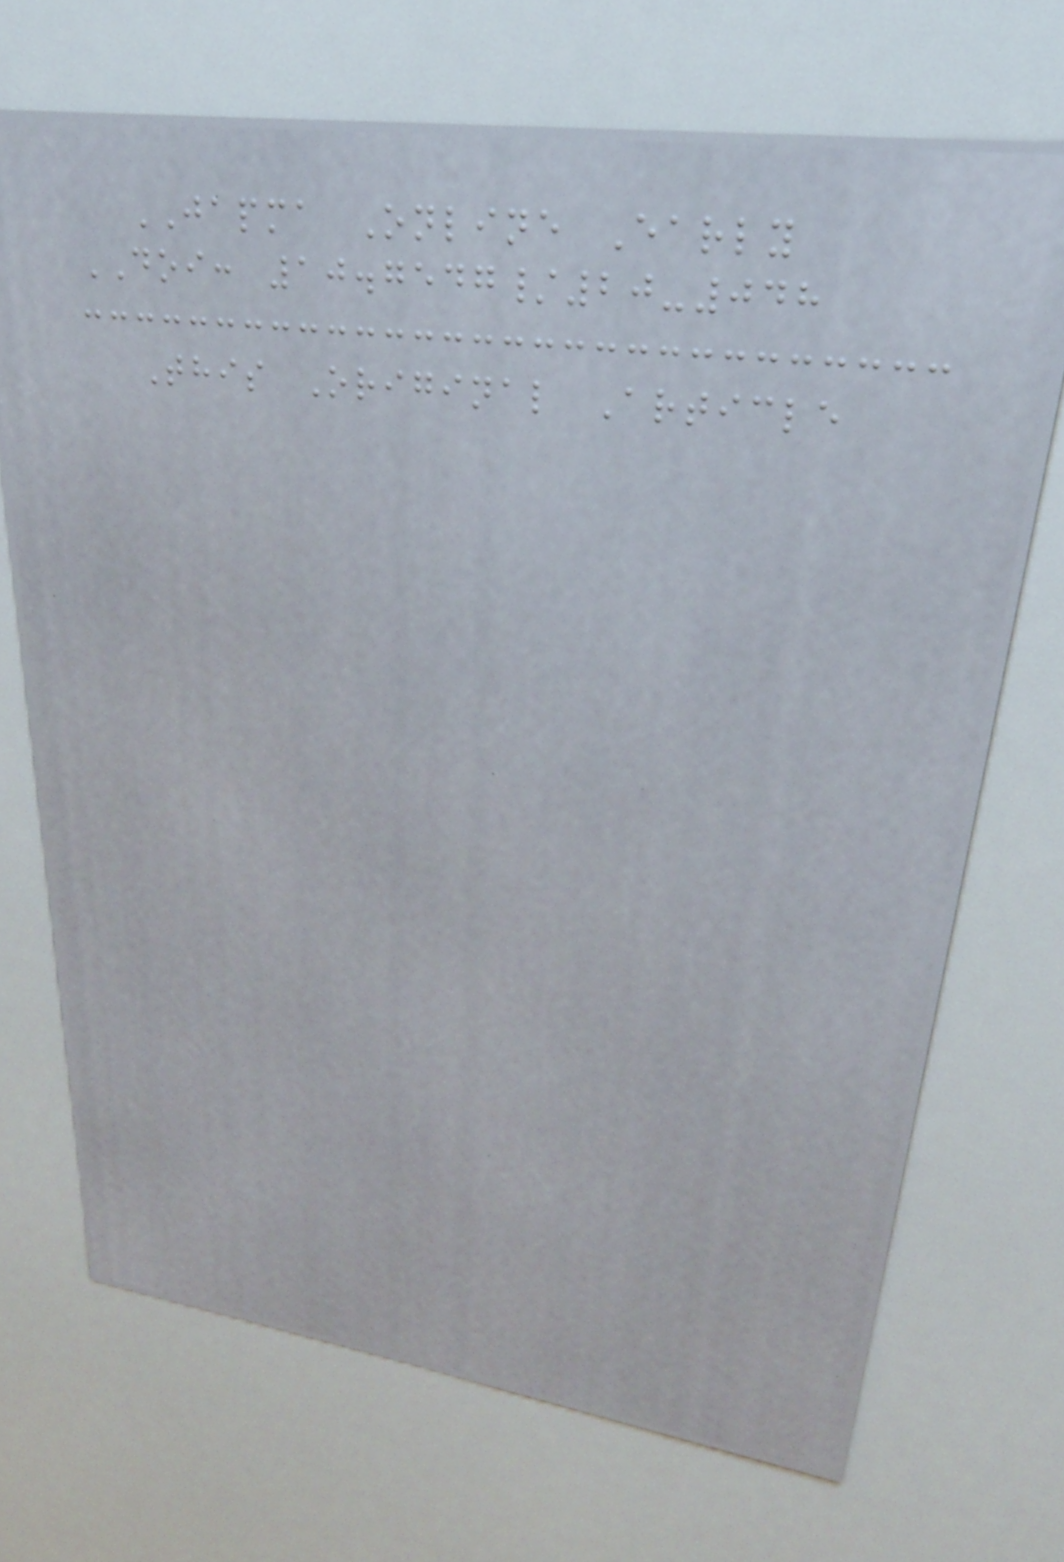JAPMA Online Early
DOI: 10.7547/20-048
This Original Article
